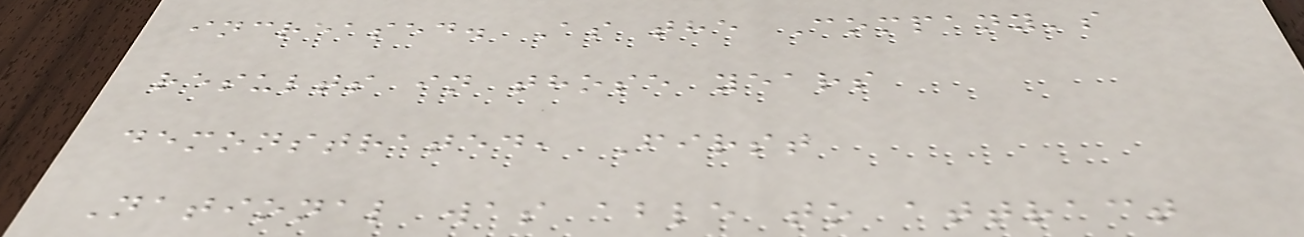increased. As the Company's
results in those years
demonstrated, First
National was able to attract
